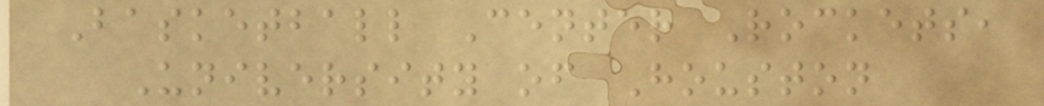Basketball Center Rockets,
University of Houston
